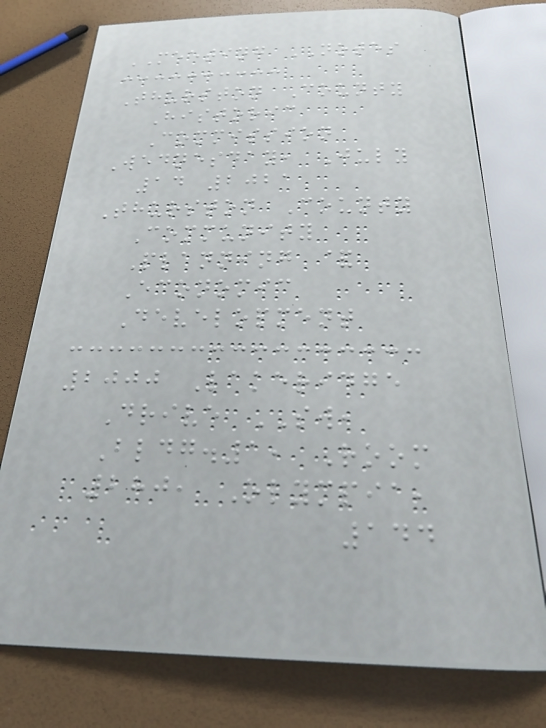MEETING NOTES
Thurston County
Historic
Commission
Wednesday, July
14 2021
Thurston County
Community
Planning &
Economic
Development
2000 Lakeridge
Drive SW,
Bldg.1, Room
280, Olympia,
144
